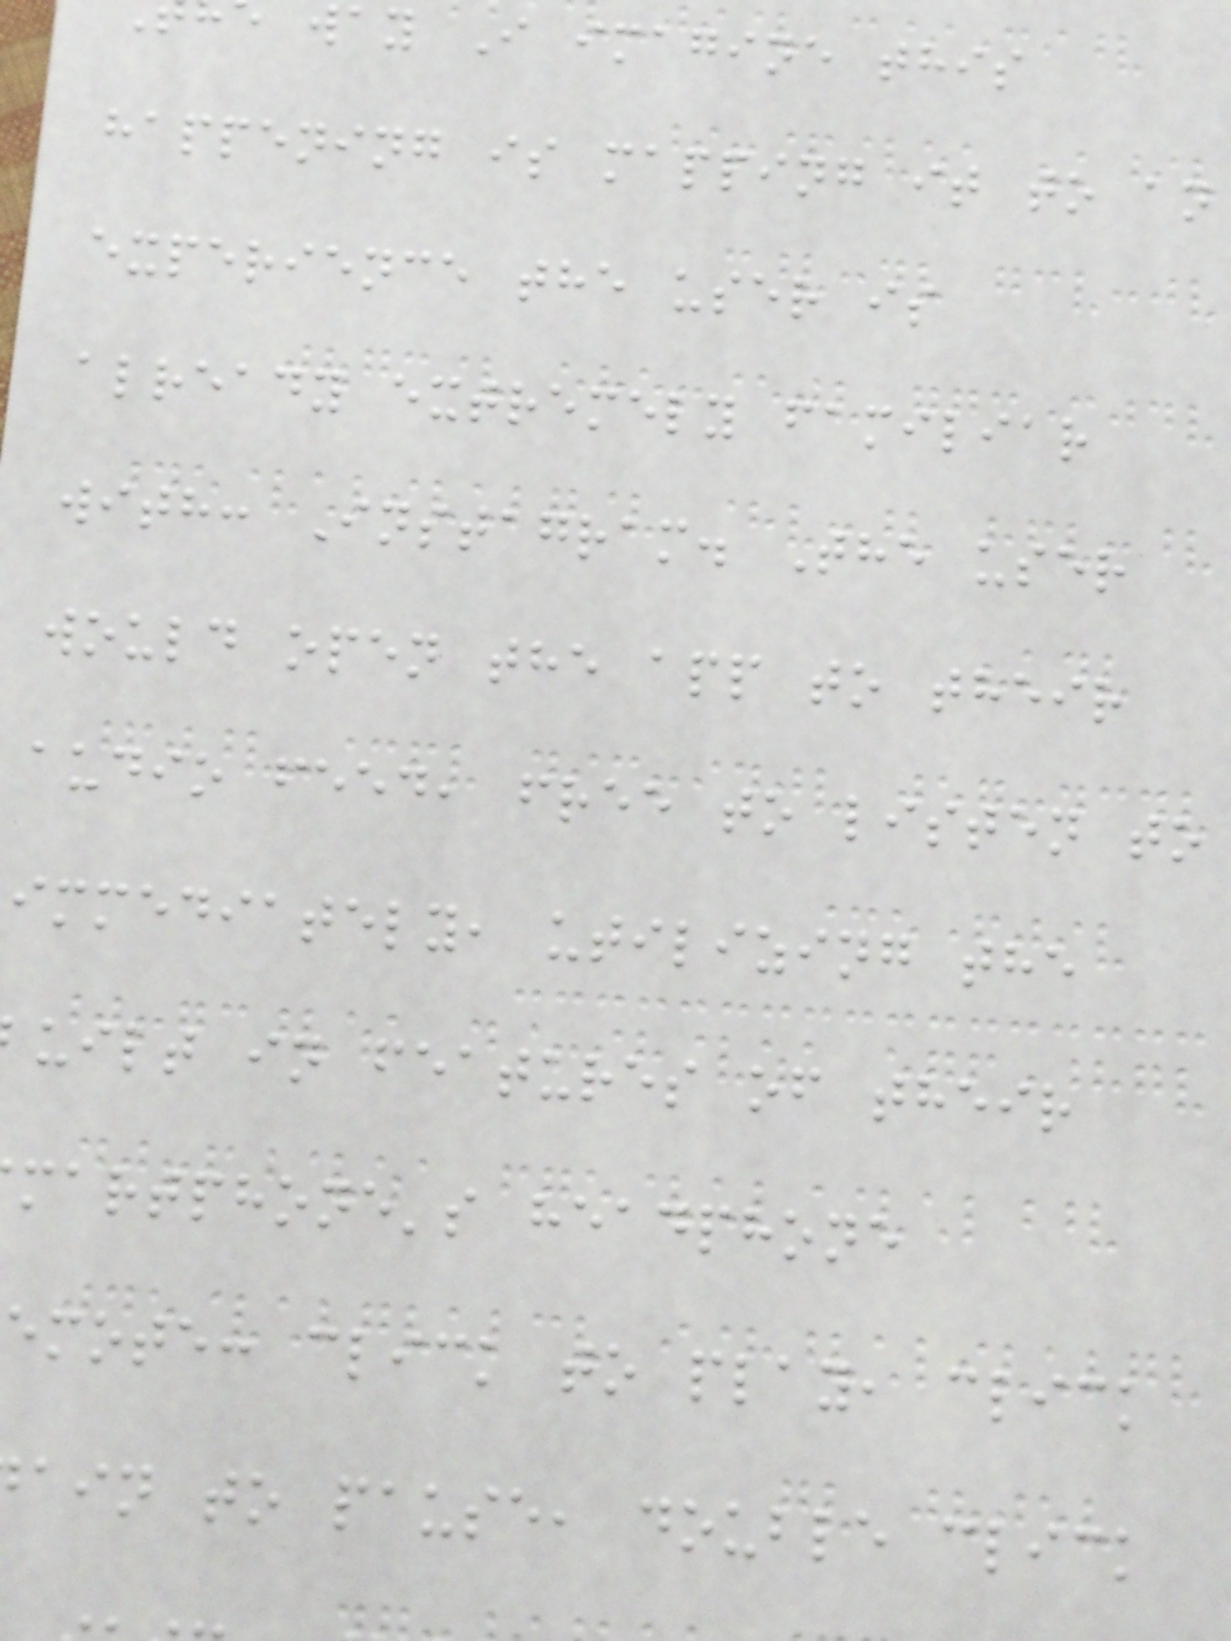way I imagine this
happening is mapping it to an
experience the user is
already extremely familiar
with: Instagram. The user
would open the app to their
audio feed, free to listen to
immediately, utilizing the
uilt in features of their
martphone's headphone
emote: click to play, click
ain to pause, double click
